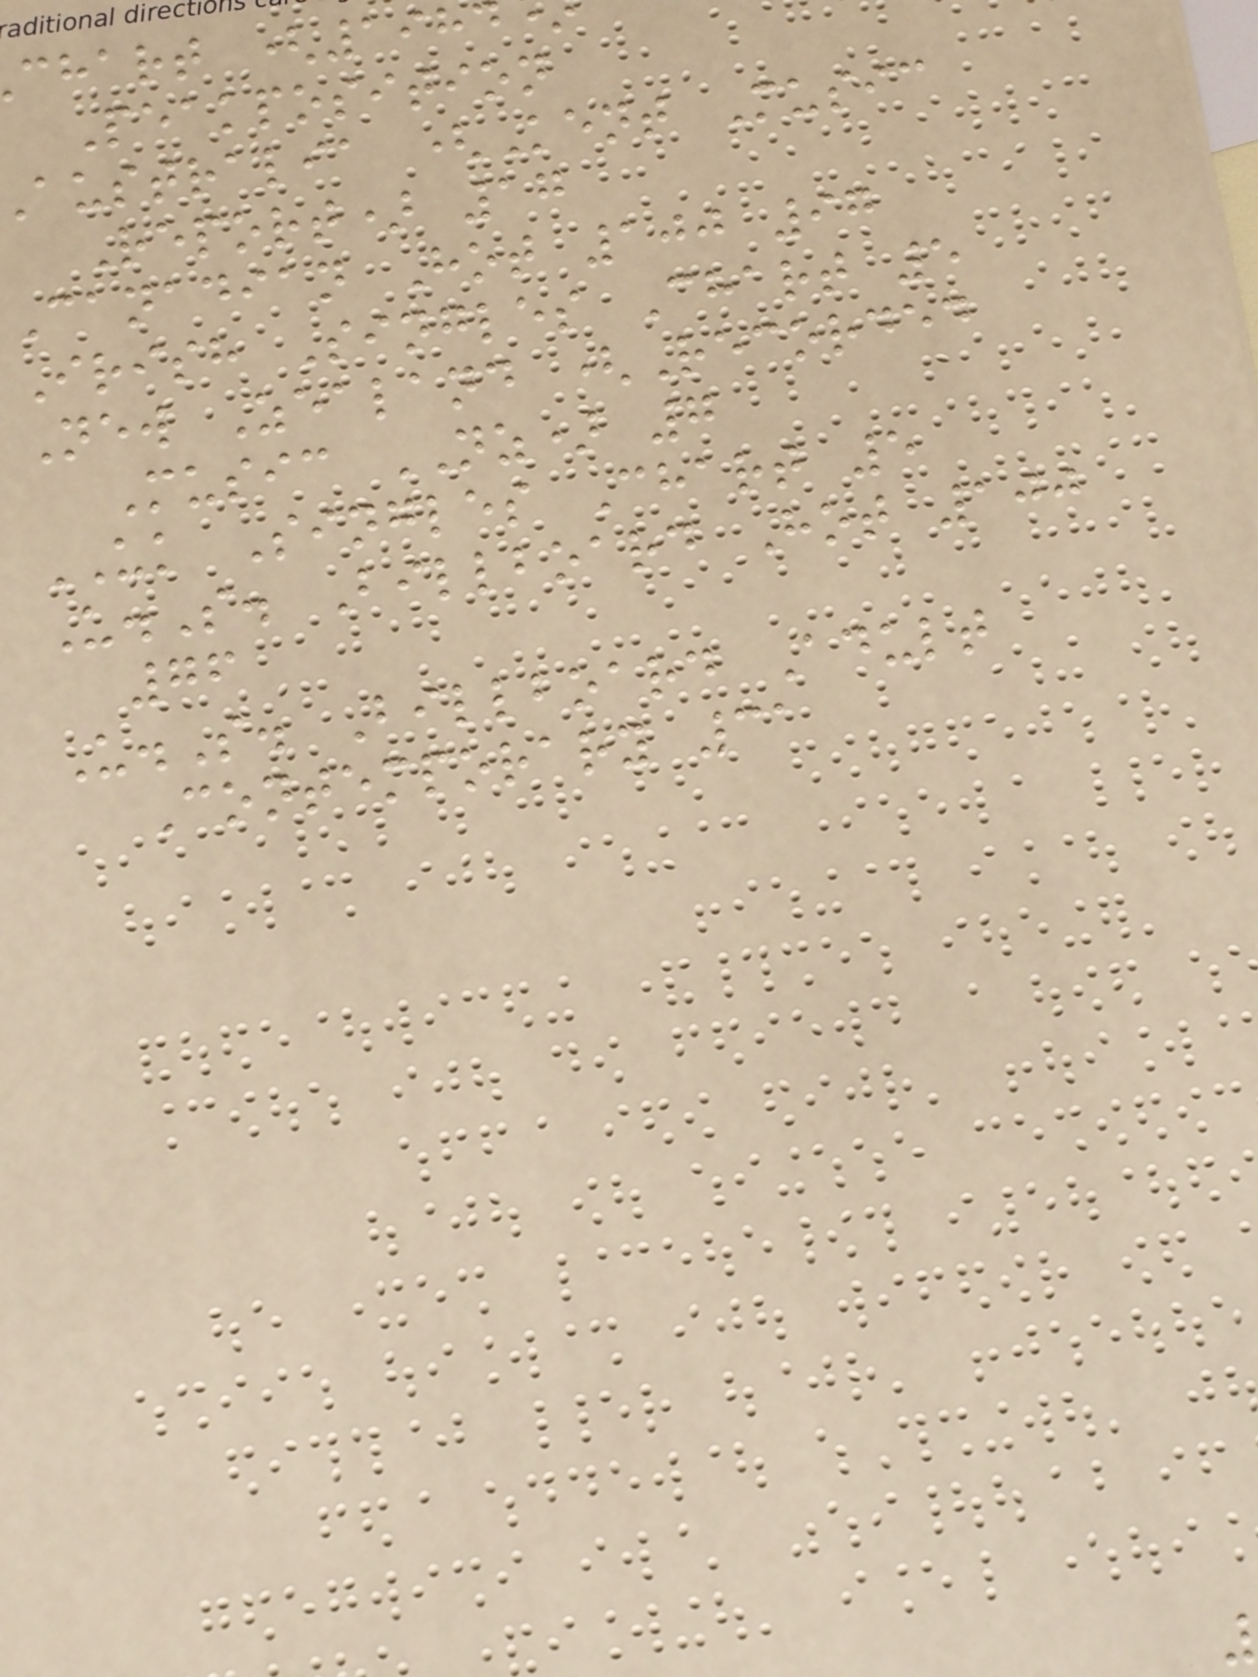chart (198
Peakposition
australia (Kent Music
Report) 17
Canadian Hot 100 97
Irish Singles Chart 5
New Zealand (Recorded
Music NZ) 7
UK Singles Chart 5
U.S. Billboard Hot 100
76
U.S. Billboard Adult
Contemporary 31
